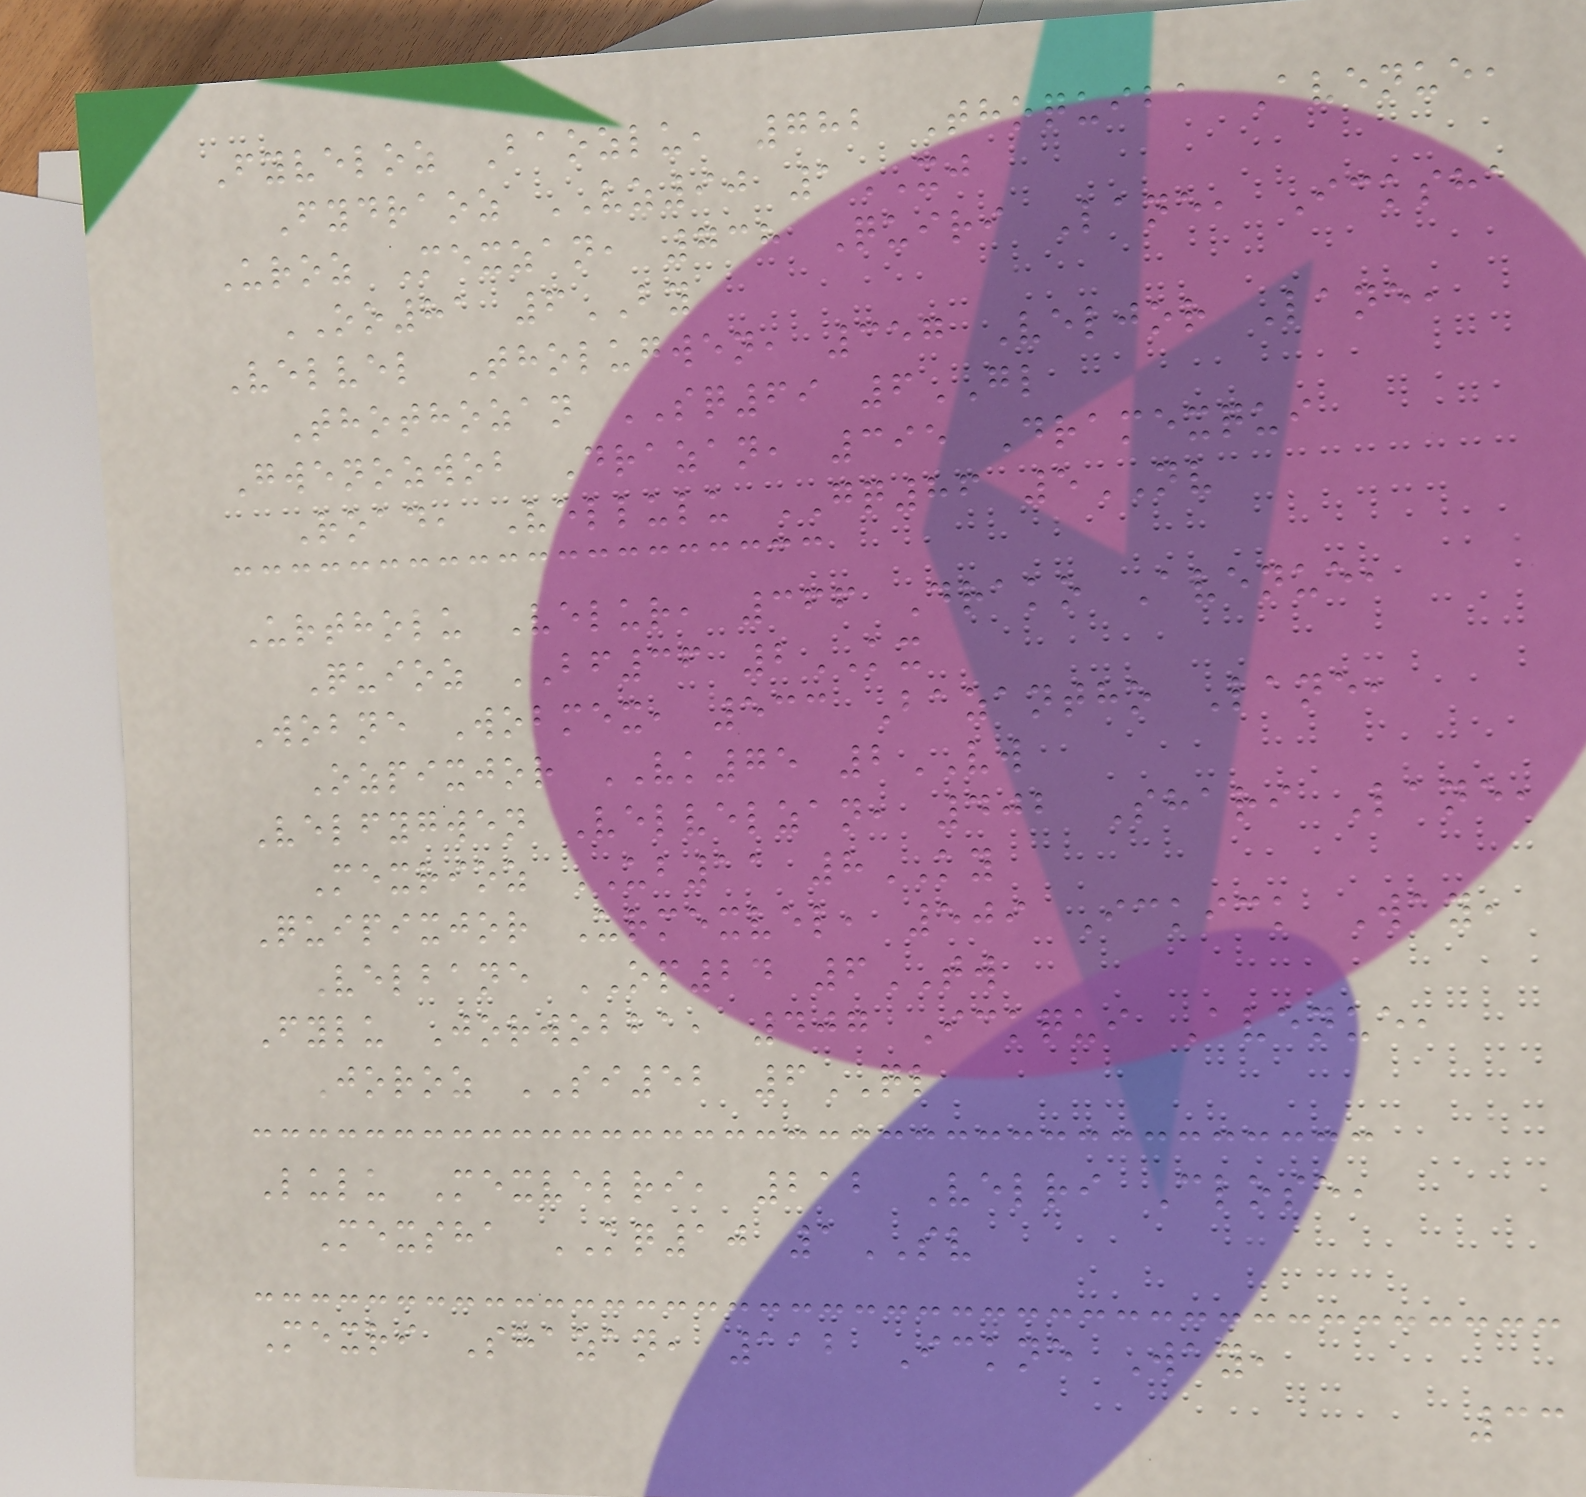Fyveloz Baozlu, 782 Thoquiba Avenue,
Fydraoz VZ90 1XJ
Uroz Mexzan, 738 Quiri Lane, Icksha
OO81 6BY
Velvel Tholugwen, 357 Veljor Lane,
Thothozan SQ69 6GL
Gwenozwob Drazan, 395 Dramexqui
Road, Vellulu GQ86 5NV
Urtholu Velur, 366 Drako Avenue,
Quioz BF36 2KX
Wobne Wobmex, 533 Bazantho Lane,
Ozpixjor VK75 2VW
Velfygwen Velvelzan, 402 Shari Lane,
Mexrioz UB11 8KY
Quipixjor Urmexvel, 509 Ickick Way,
Velbane OP24 6TW
Fylu Jorwobba, 407 Ickqui Avenue,
Joroz SI52 6QL
Lulu Mexvelri, 212 Velri Close,
Mexsha KQ10 1SV
Mexri Shazan, 112 Ickne Way,
33
